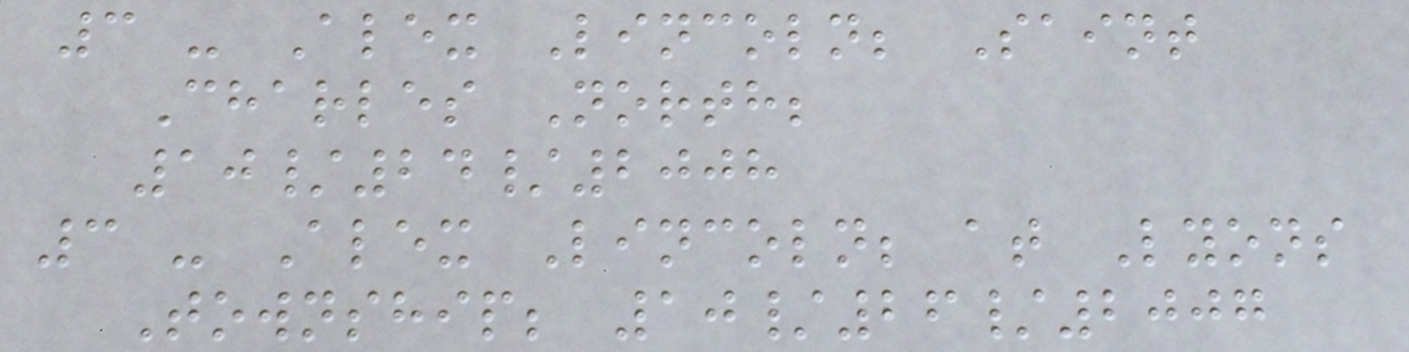3 - Alex Lincoln; Saint
Charles North;
10/24/2008
3 - Alex Lincoln; at Lyons
Township; 10/26/2007
